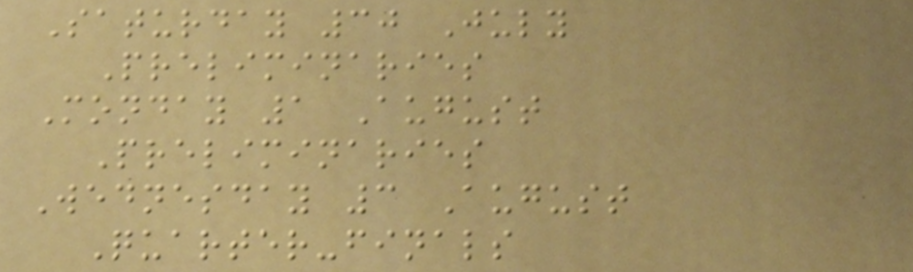Saturday 30 July
Preliminaries
Monday 1 August
Preliminaries
Wednesday 3 August
Quarter-finals
